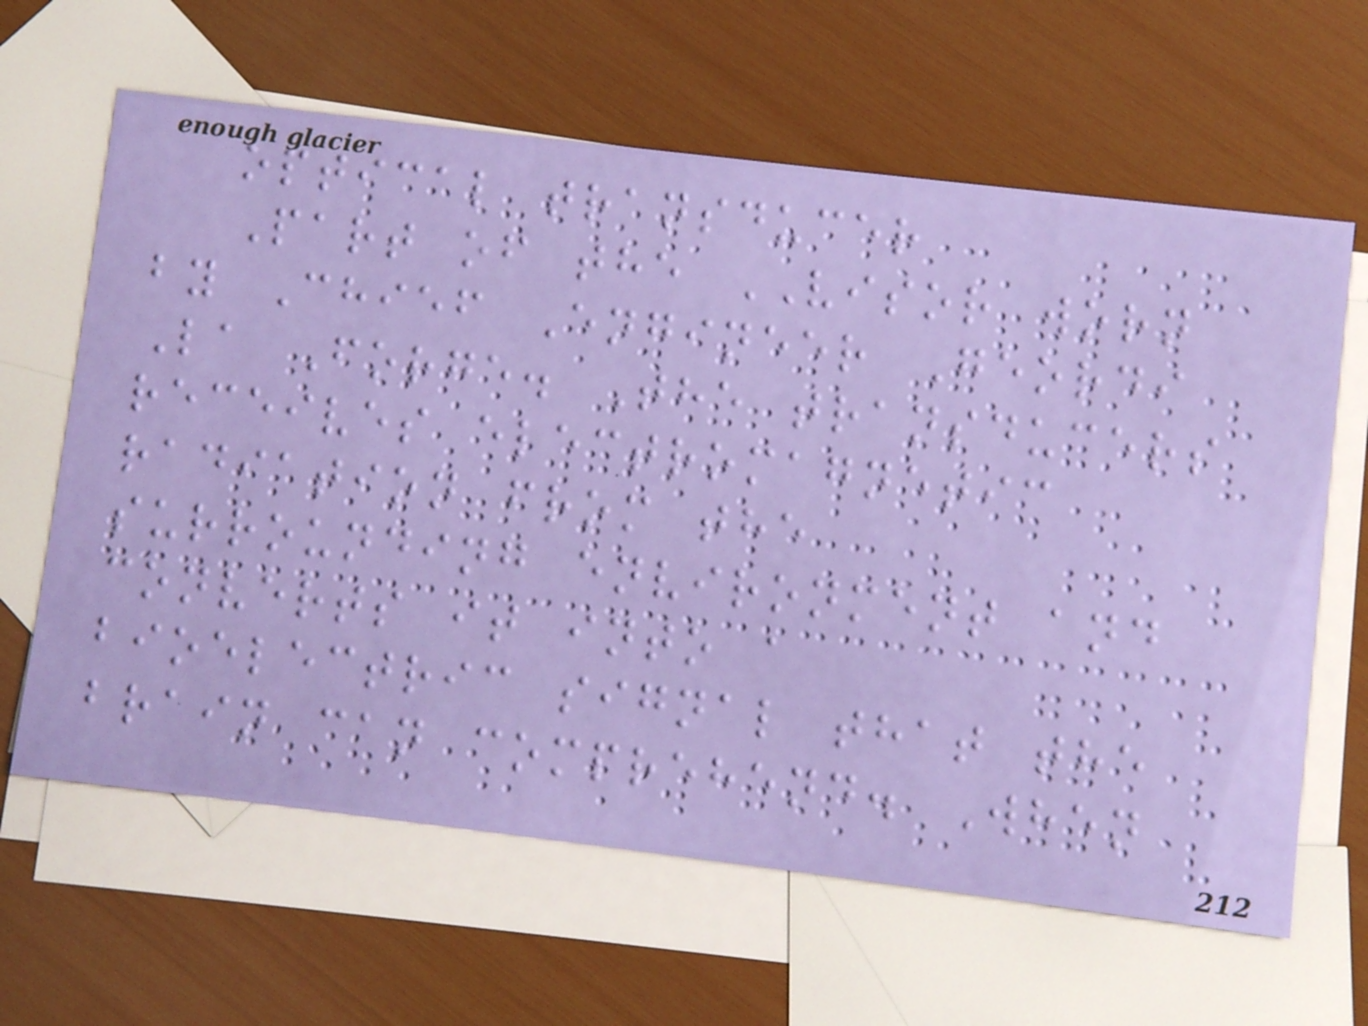optical transducer
Part of the VISOR worn
by Chief Engineer Geordi
La Forge. The transducers
receives electromagnetic
radiation from the
surrounding environment and
converts it into a
bioelectric signal that the
brain can comprehend. When
